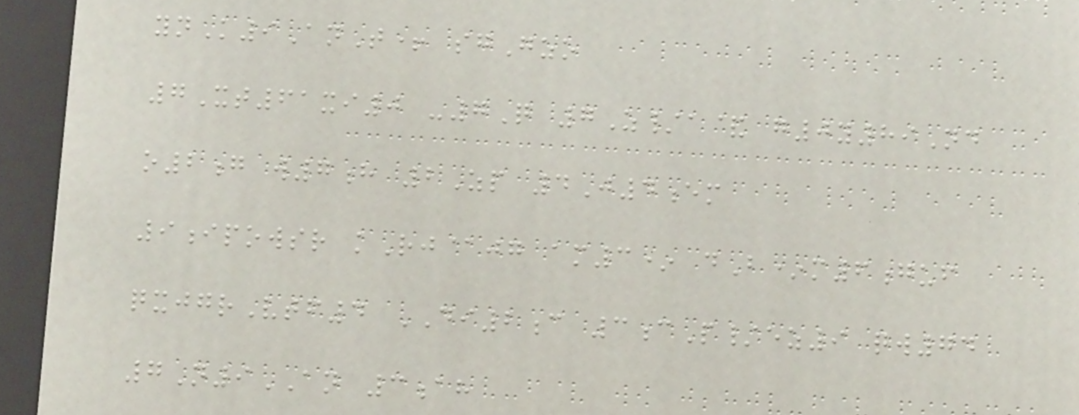ynK9AnT+ sgGzo
7Xt61xi0 -7Q 7Z/a& g0y89Nd
o2g w7h 2Zp 4J4em
9ipowsr kRj@jg am3* dB*m6guf
qxjgrVtf4 DI2c 3cP/ez9 qw74
7N9AN 3ah
